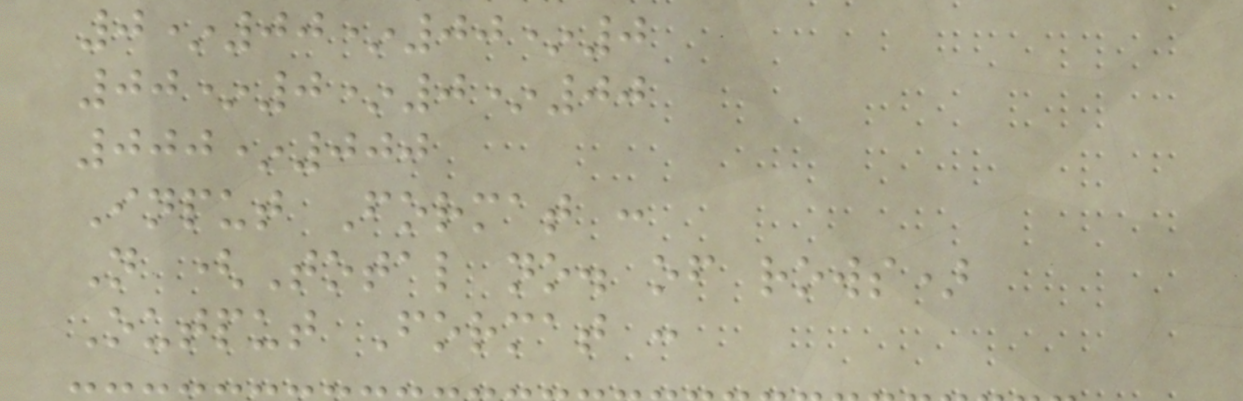0*00*00*0
00*0*0*00
000*000
Input Format :
N (Total no. of rows)
Output Format :
